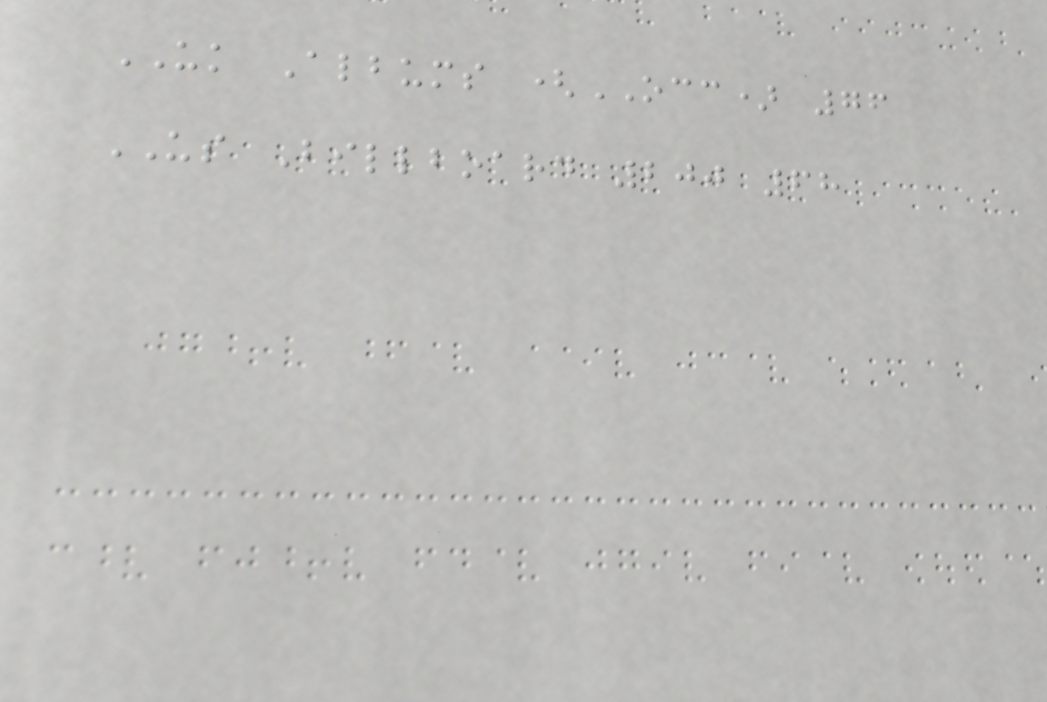UK Albums (OCC) 76
US Billboard 200 68
